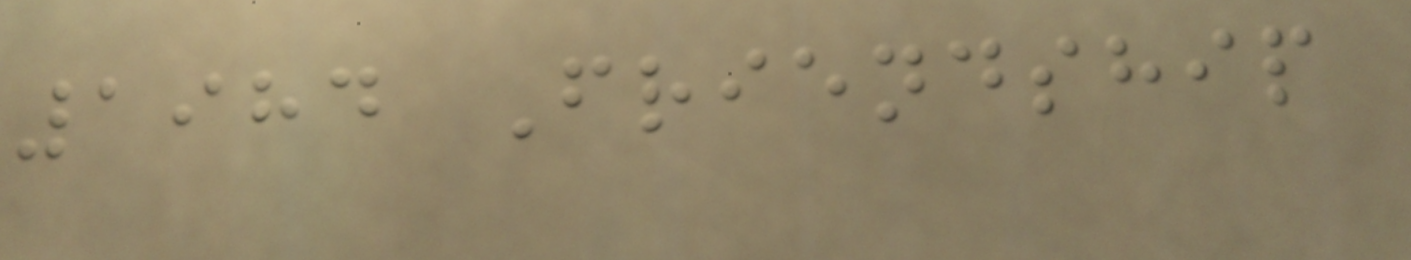1984 Friendship
